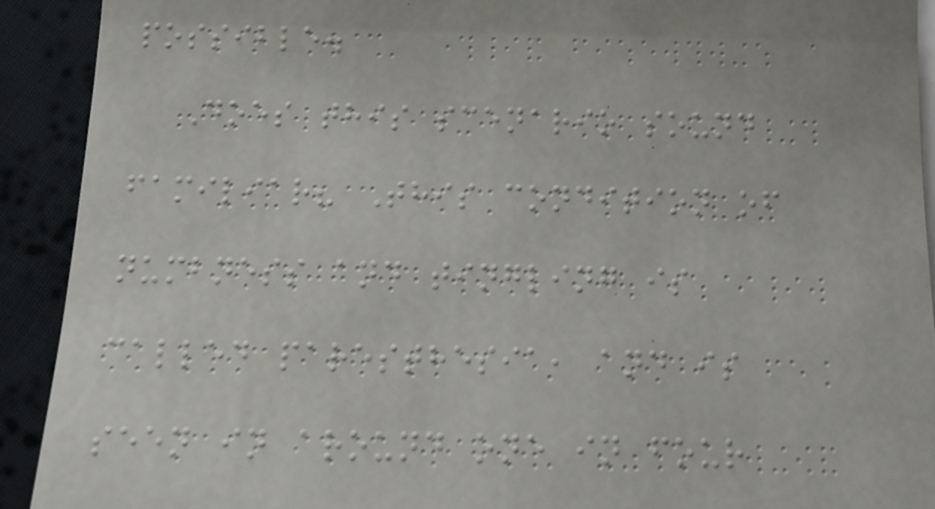possible.
Does this scenario sound
familiar? This condition of
numbness and tingling is
called paresthesia, and is
seen in around one in four
